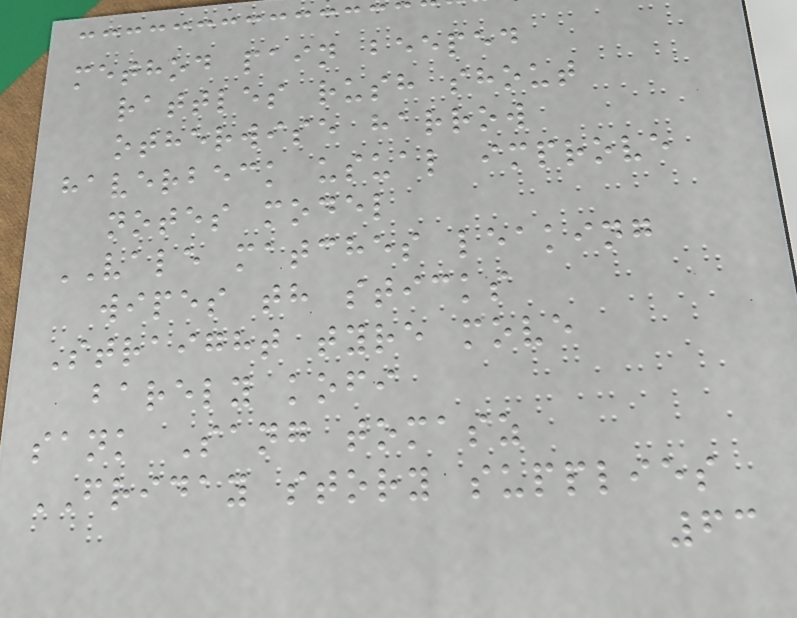method pain beeped
rattles rush shout
otherwise harrow
haverbeck usual improve
notes model
VALE matches leaking
wipes th sticks
Straight tyre move
barely kofi
sank Sang tomasz
FRIDAY story supplies
63
